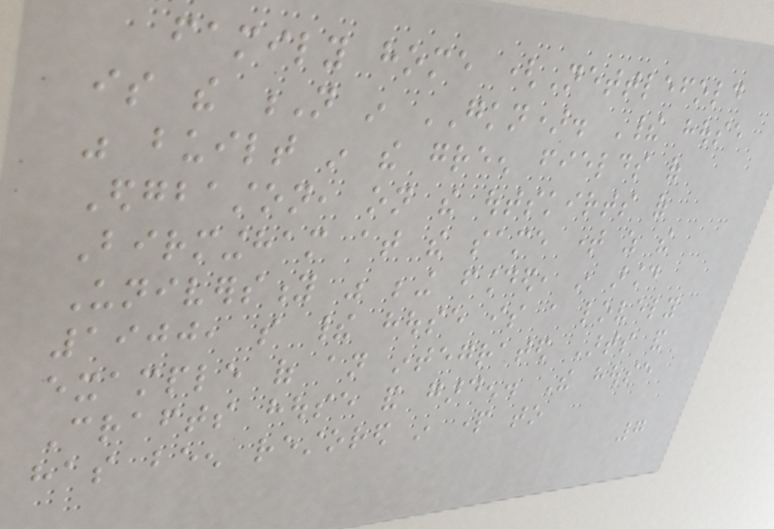family home (Nettlefold
is the N in GKN). Their house
was built in the green fields of
Edgbaston, on the outskirts of
Birmingham at the same time as the
University was being founded, in around
1900, so their house is a lovely
example of an integrated Arts and
Crafts house and garden. The house
has been restored in part to
7
